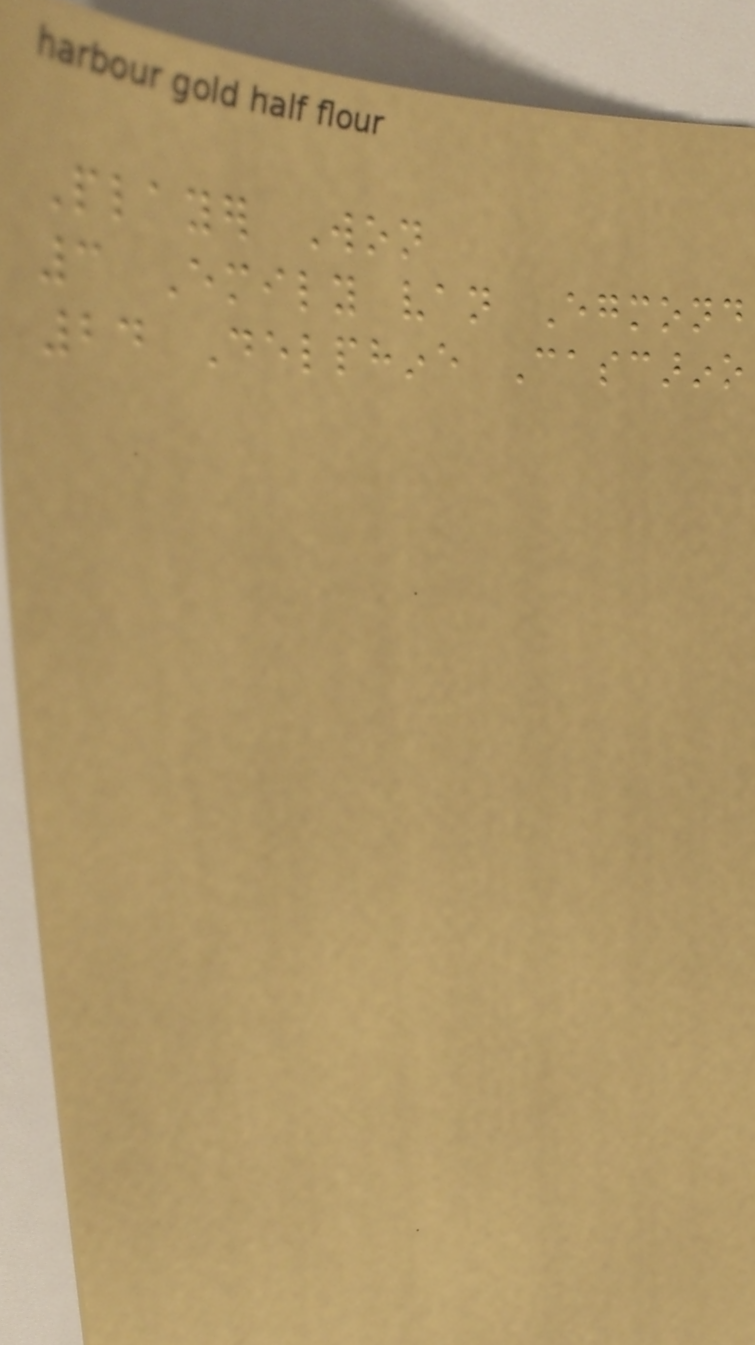Player Won
3 Emily van Egmond
24 Delphine Cascarino
